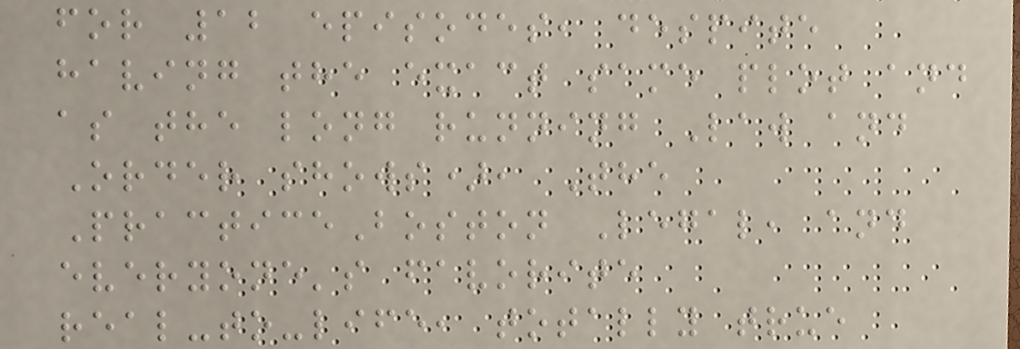for 12 episodes, despite
having the exact same plot and
as the long running Law and
Order shows), The
PracticeBoston Legal, and
everyone's favorite
real-to-life, totally true
